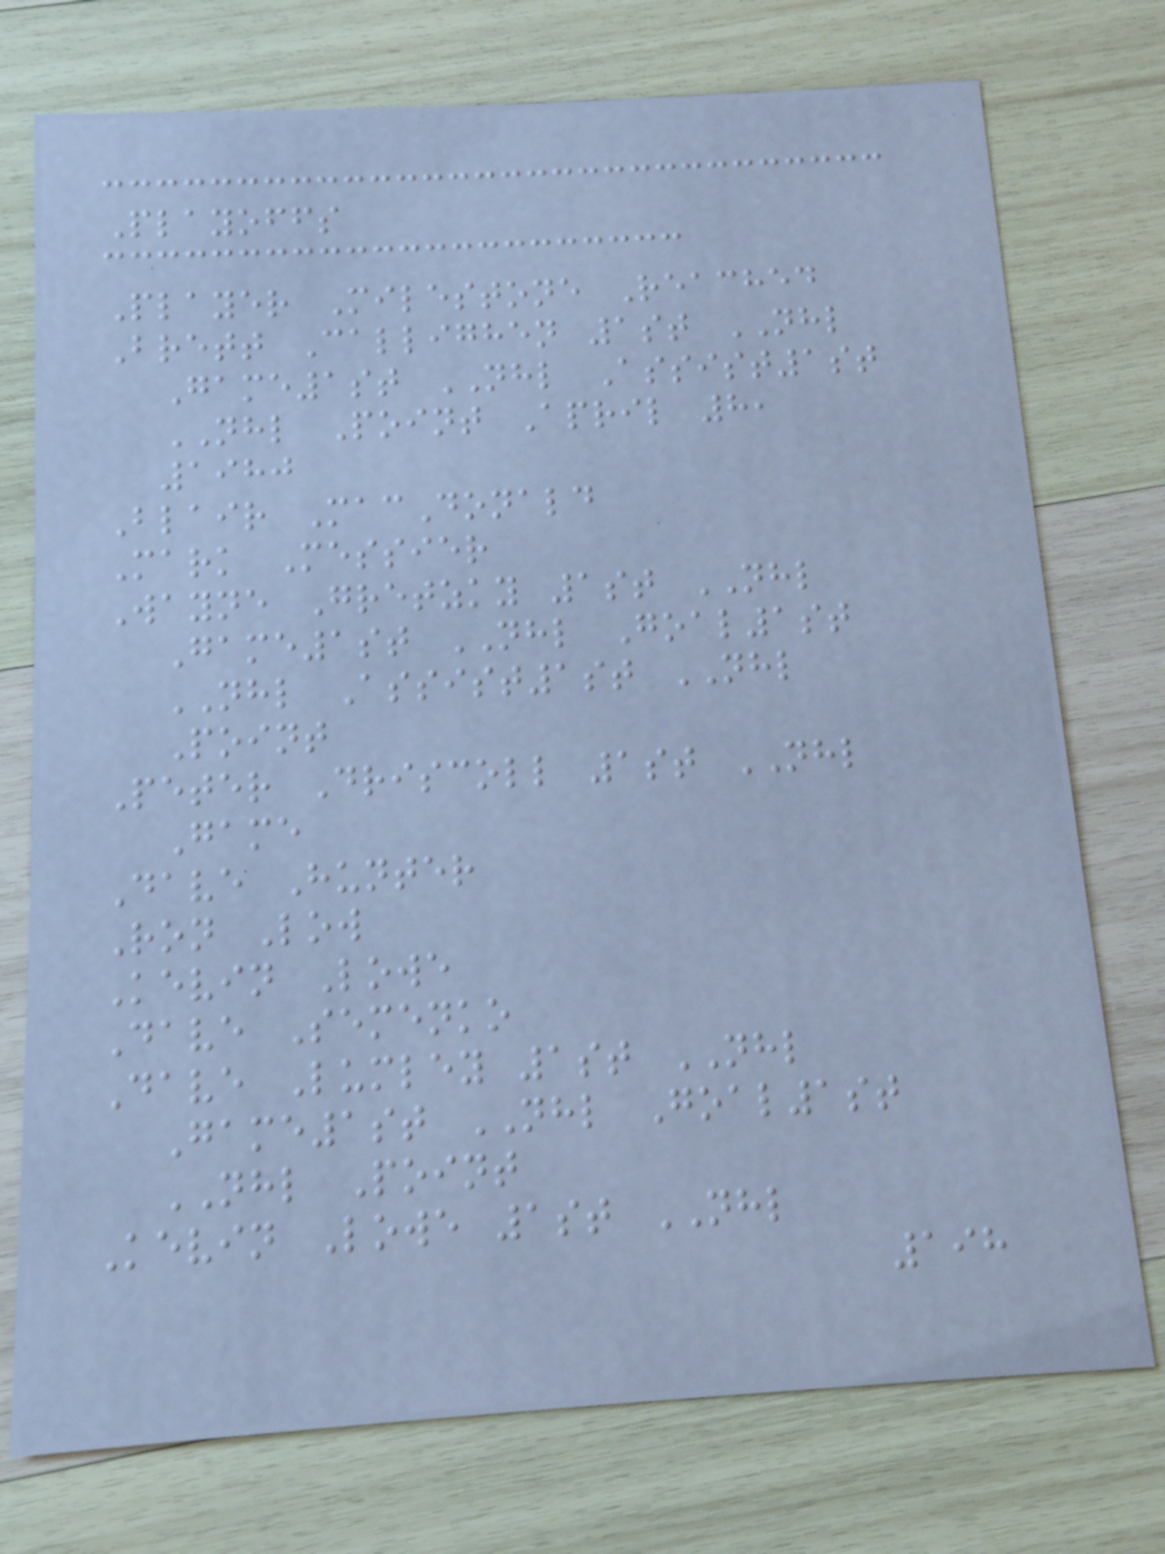Playoffs
Player Milestone Reached
Brett Callighen 1st NHL
Game1st NHL Assist1st
NHL Point April 8,
1980
Blair MacDonald
Mark Messier
Wayne Gretzky 1st NHL
Game1st NHL Goal1st
NHL Assist1st NHL
Point
Peter Driscoll 1st NHL
Game
Dave Hunter
Ron Low
Kevin Lowe
Dave Semenko
Dave Lumley 1st NHL
Game1st NHL Goal1st
NHL Point
Kevin Lowe 1st NHL
198
